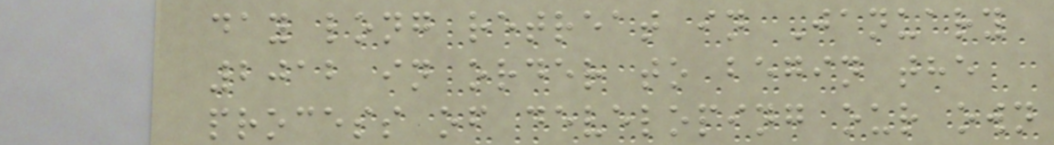day long retreat in January
2012 in order to begin the
process of developing our own
